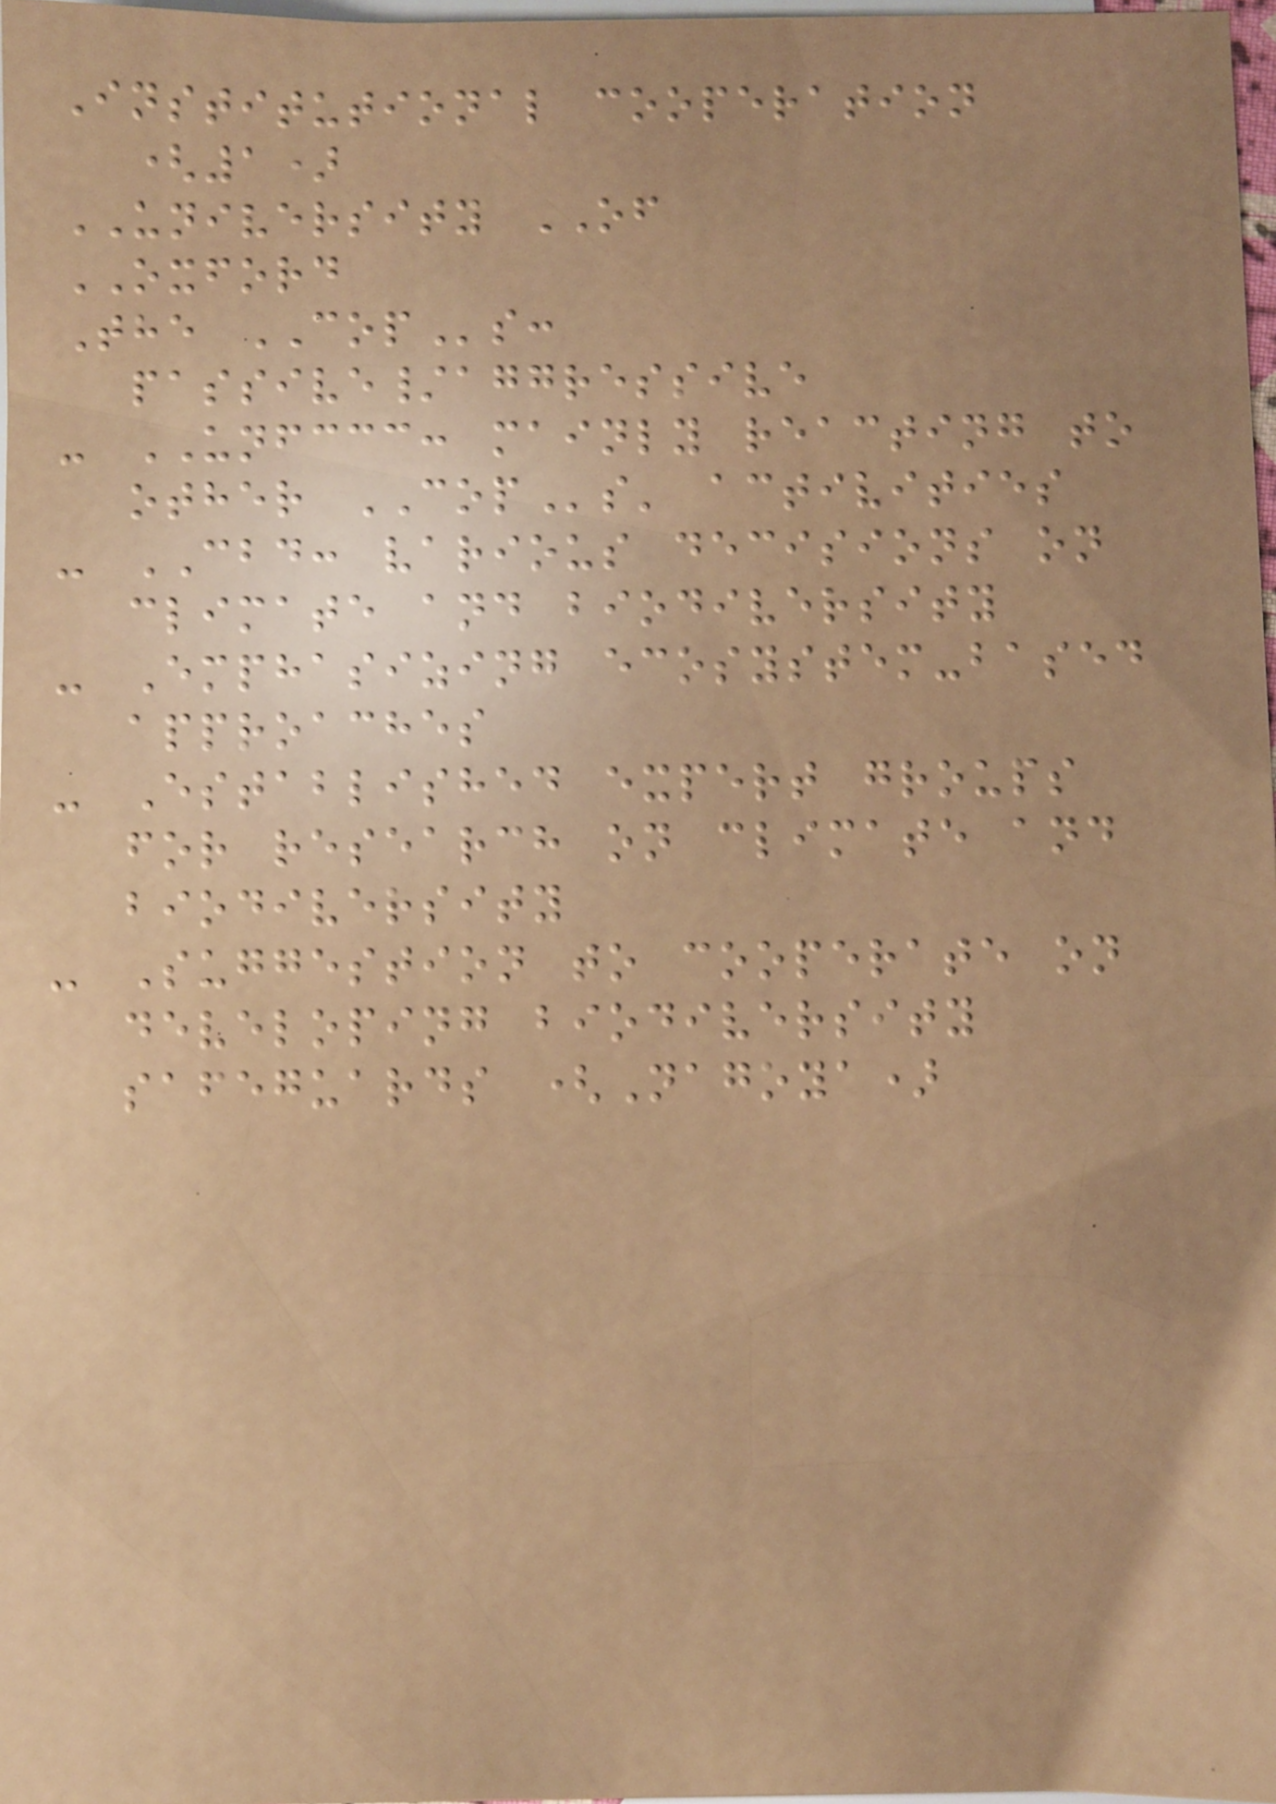Institutional cooperation
(1)
UNIVERSITY OF
OXFORD
The COPs:
passive/aggressive
- UNFCCC: mainly reacting to
other COPs' activities
- CBD: various decisions on
climate and biodiversity
- Emphasizing ecosystem-based
approaches
- Established expert groups
for research on climate and
biodiversity
- Suggestion to cooperate on
developing biodiversity
safeguards (Nagoya)
